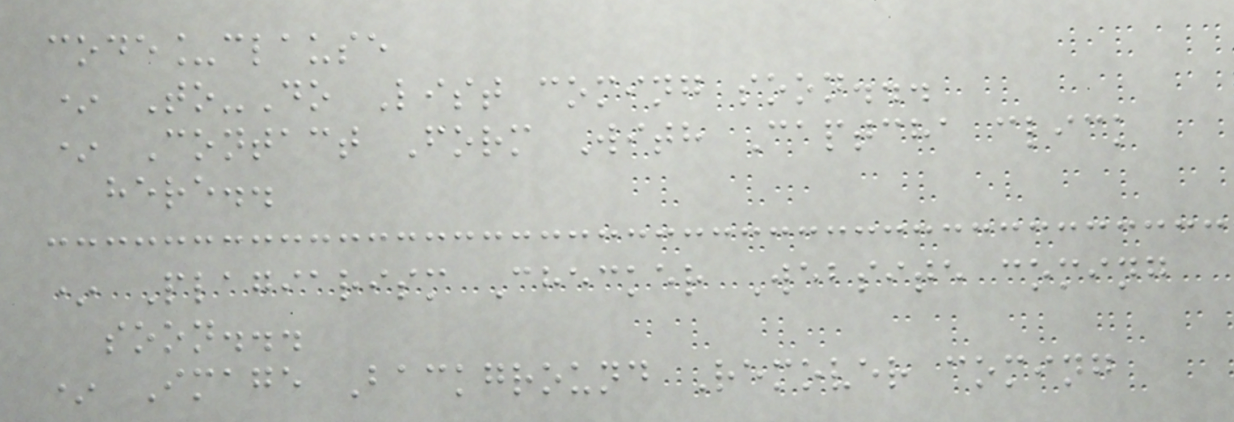code_clause
* To-Do List coming soon...
* Contact Form With Captcha click
here..
* Plagiarism Checker Website coming
soon...
* Image Background Remover coming
